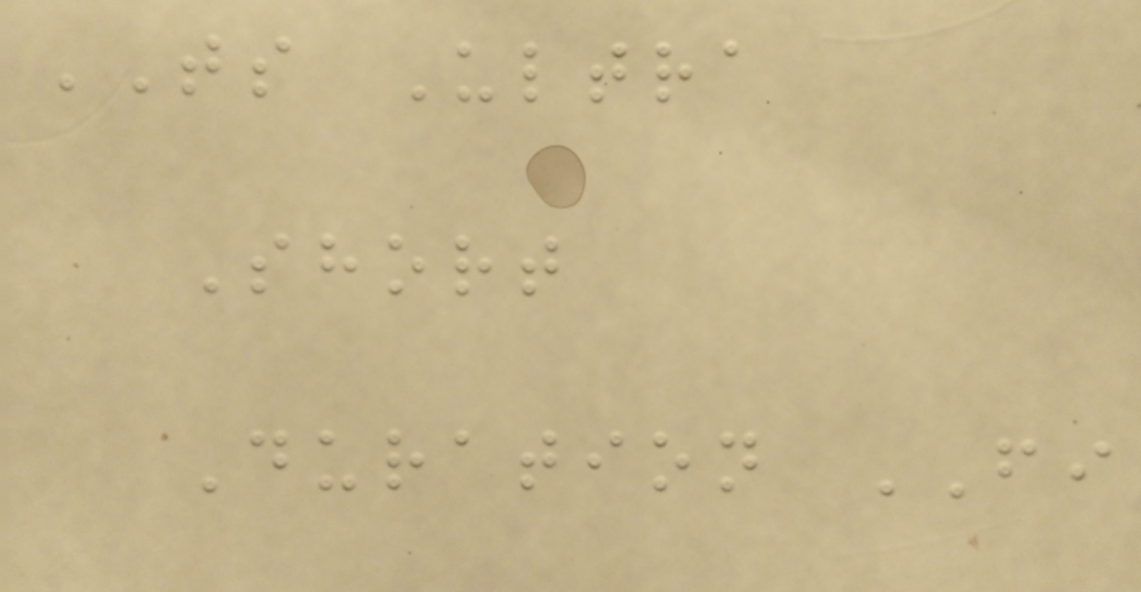TS Ultra
Short
Duration FI
